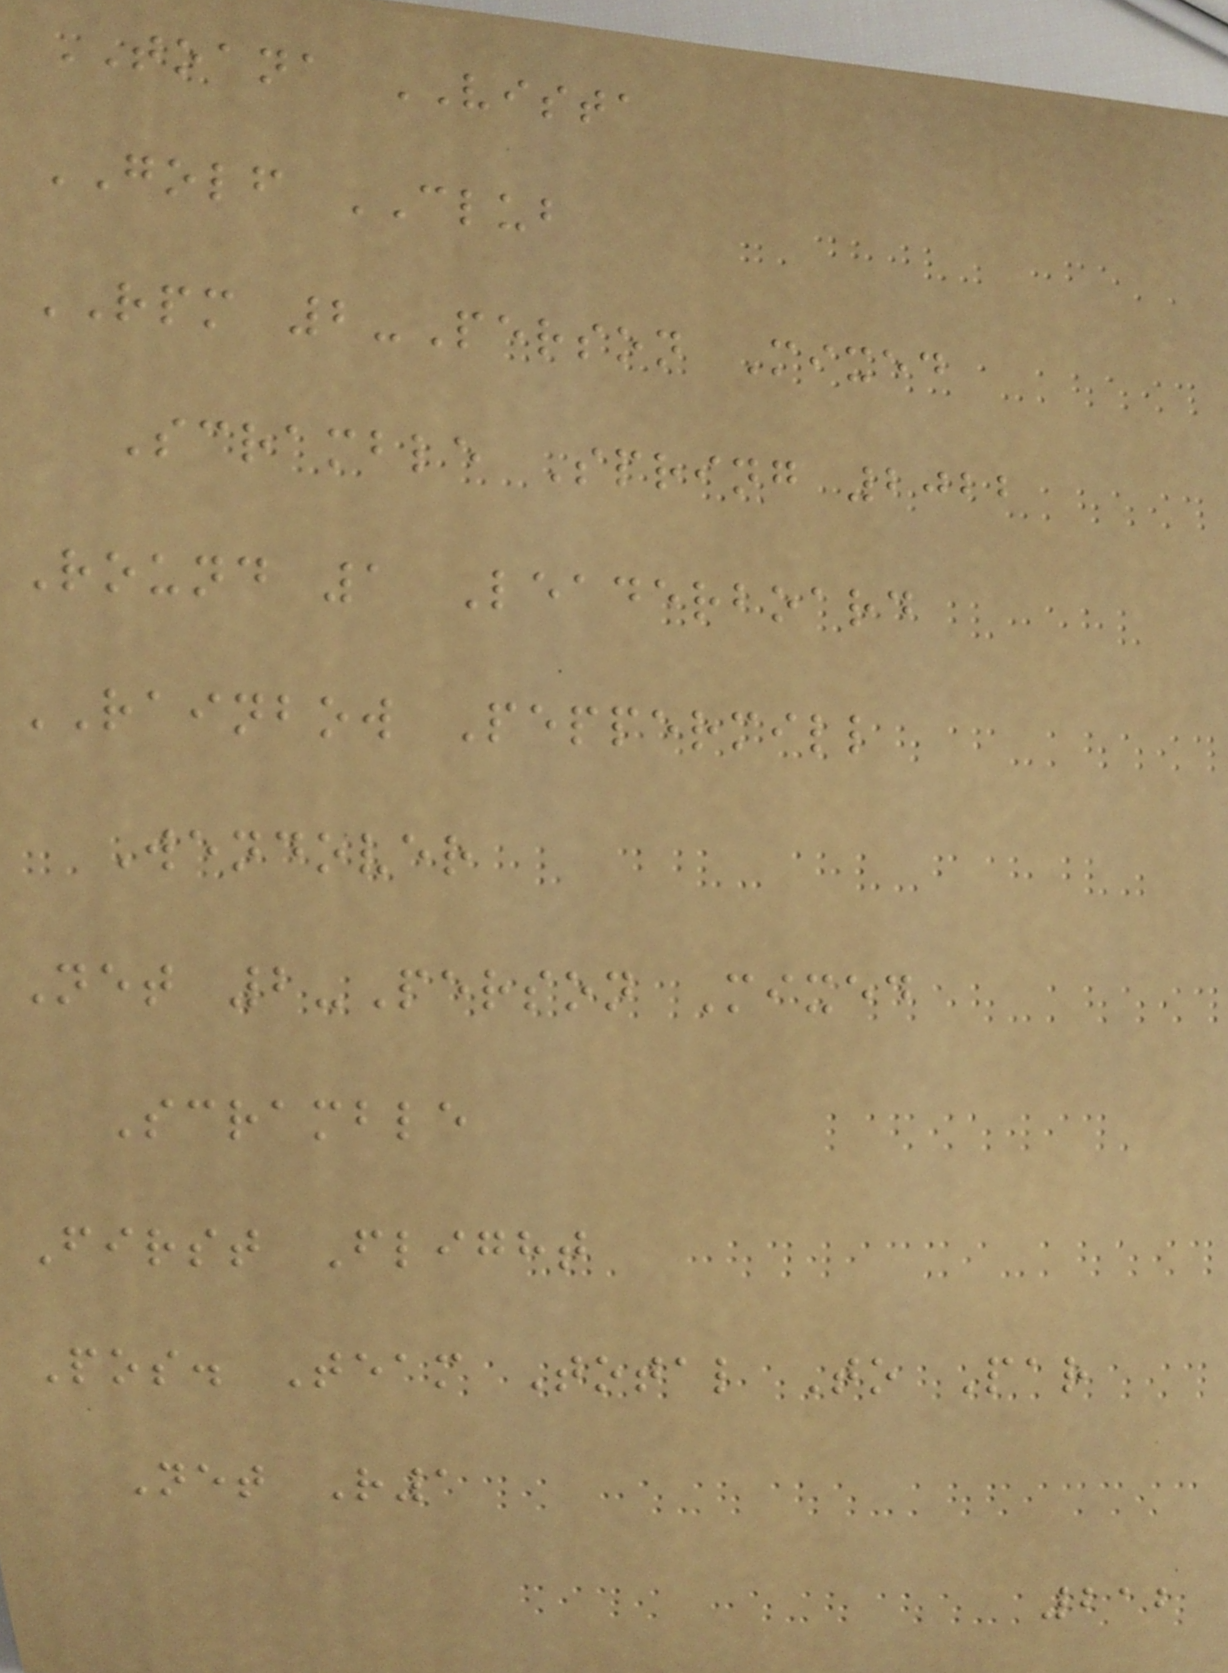TOANA VISTA
GOLF CLUB
RPM 2-Person Mixed
Scramble Spring 2022
Round 1 Leaderboard
RAINBOW Peppermill
Wendover
Net 2-Person Mixed
Scramble
First Flight
Pos. Team Total To Par
Net R1
212
